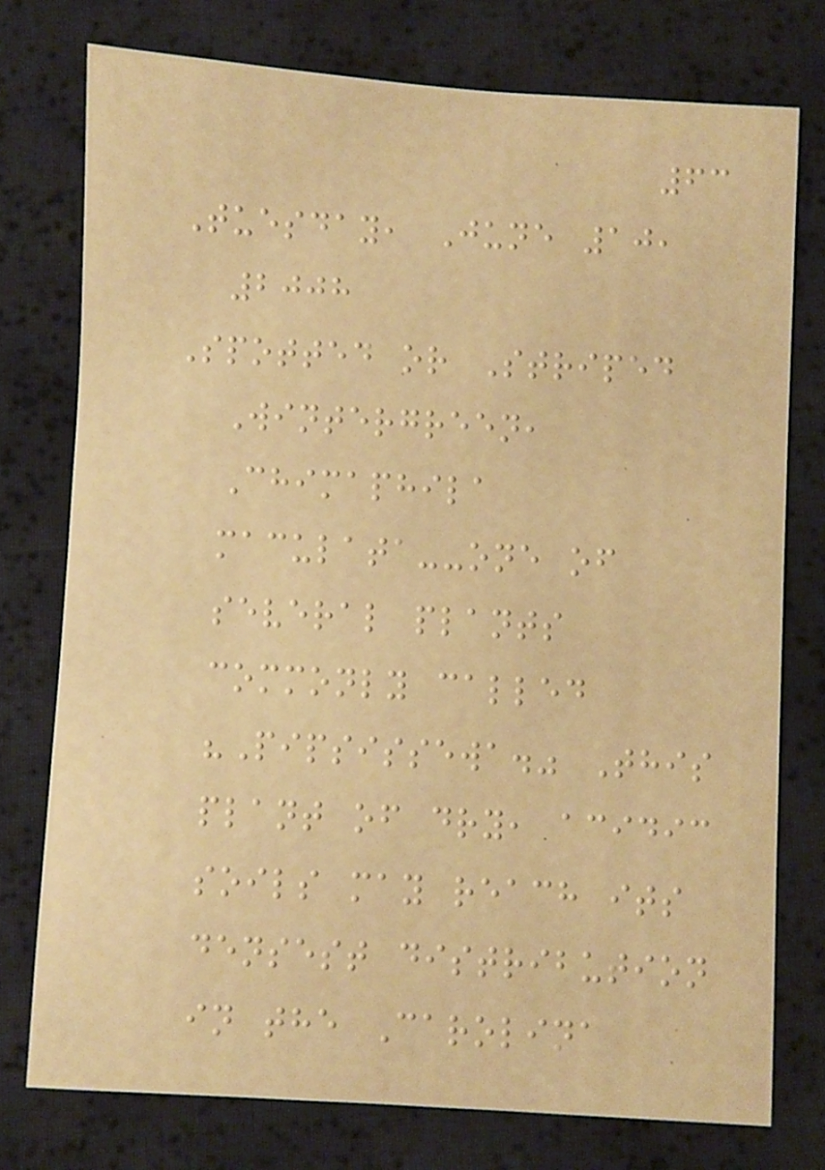63
Tuesday, June 10,
2008
Spotted or Striped
Wintergreen,
Chimaphila
maculata--one of
several plants
commonly called
"Pipsissewa." This
plant of dry, acidic
soils may reach its
densest distribution
in the Carolina
